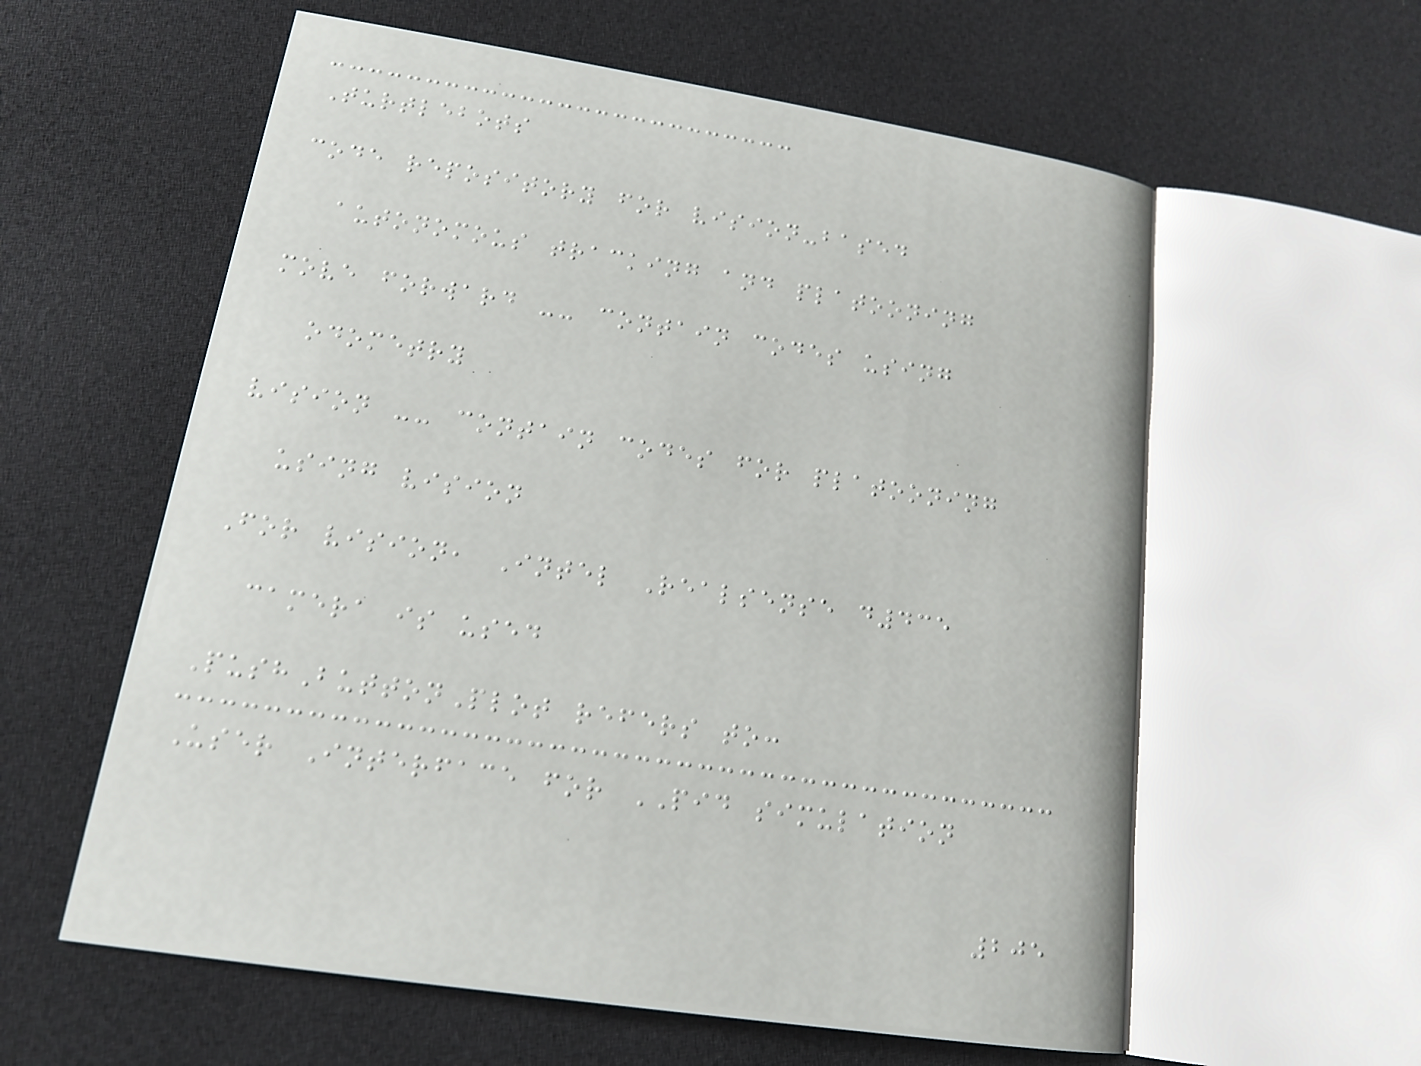Turtlebots
code repository for vision-based
autonomous tracking and platooning
move forward -- contain codes using
odometry
vision -- contain codes for platooning
using vision
For vision, Intel Realsense d435
camera is used
PushButtonPlot refers to:
User Interface for PID simulation
205
